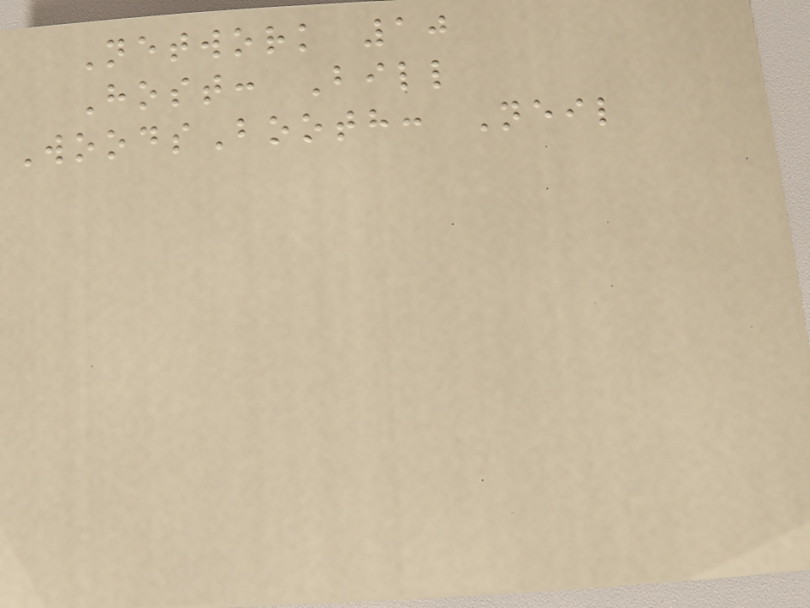Network 10
Host: Bill
WoodsBooth: Neil
